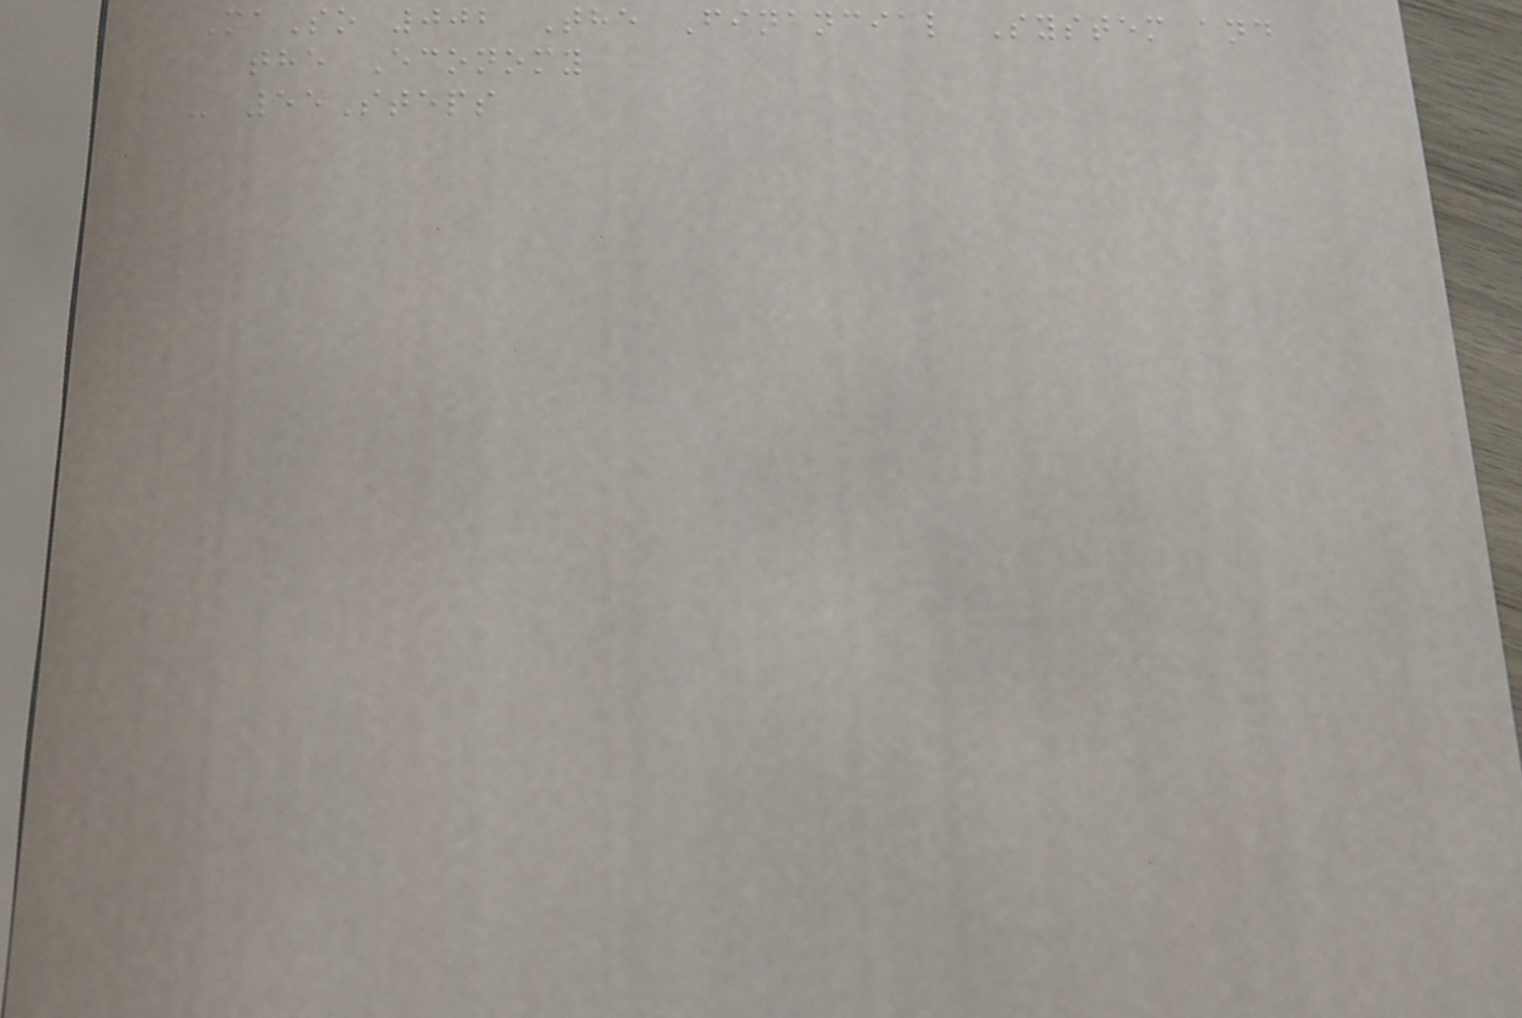MaSo 002 The Financial System and
the Economy
- 55Steps
